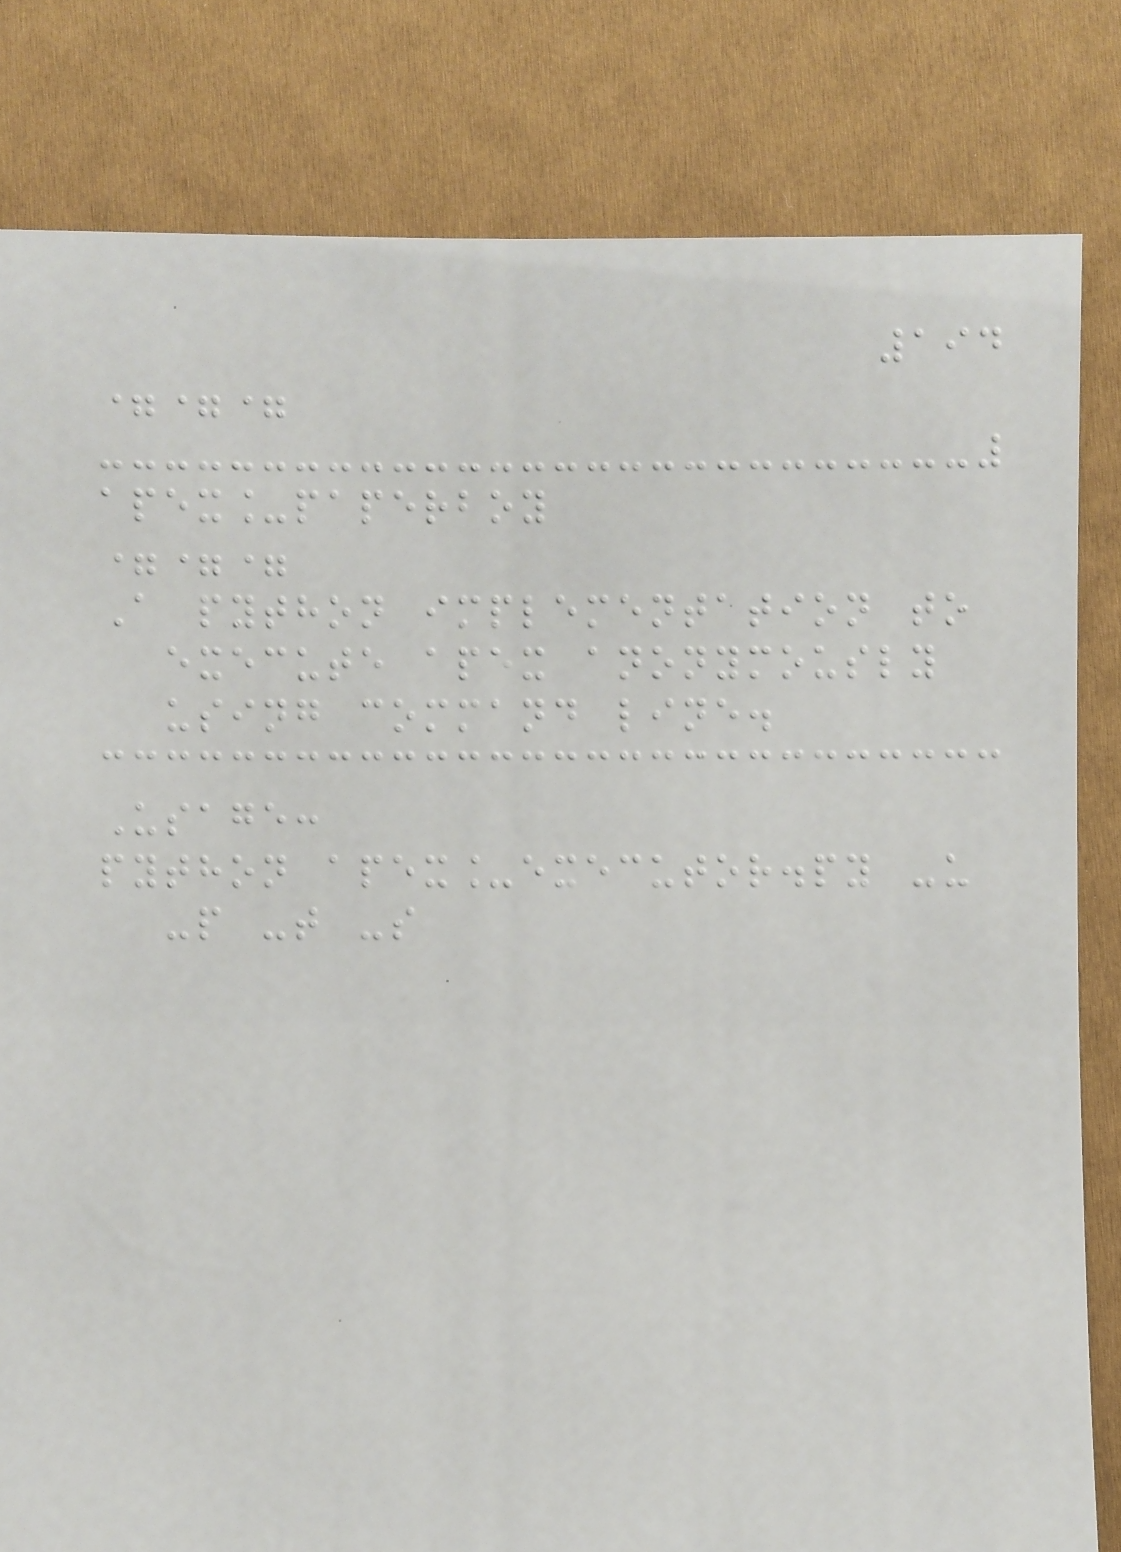194
===
apex_paperboy
===
A python implementation to
execute apex anonymously
using command line.
Usage:
python apex_executor.py -u
-p -t -s
